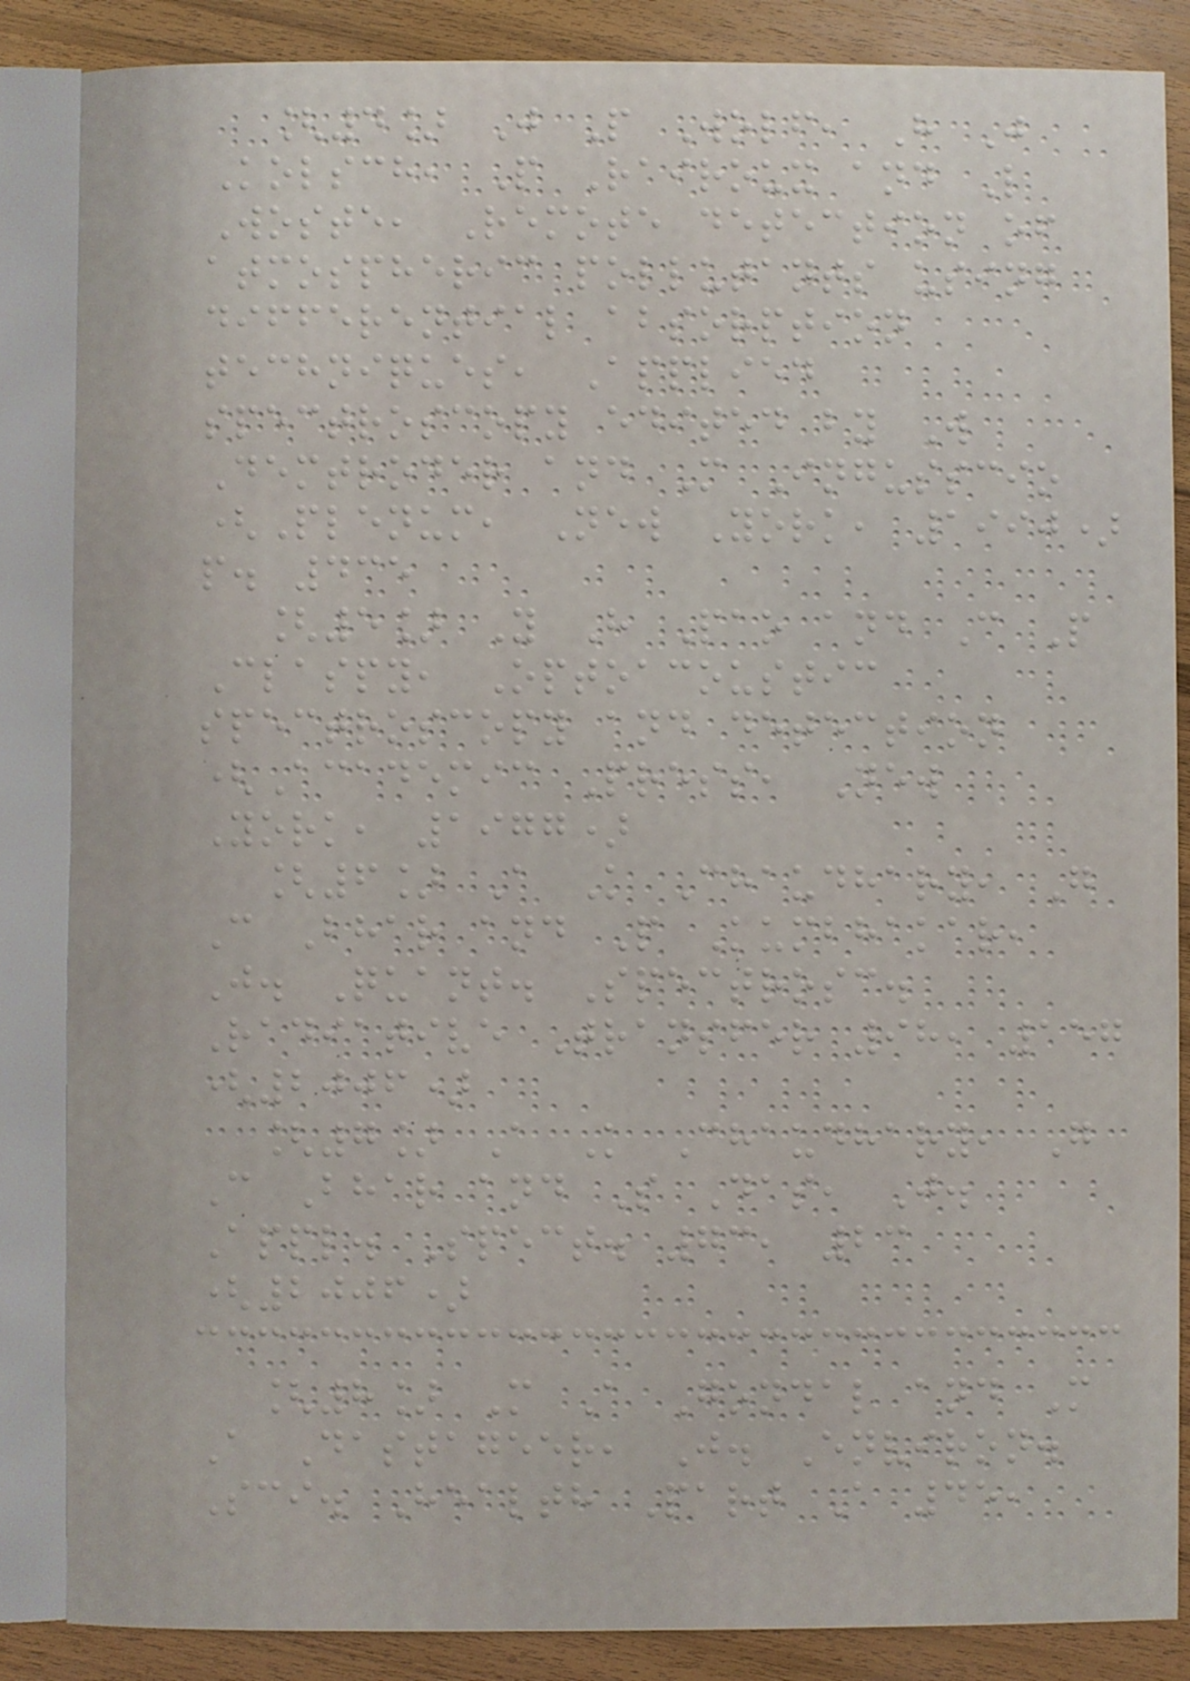[4] J P Wolf, H J
Kolsch, P Rairoux and L
Woste, Remote detection of
atmospheric pollutants using
differential absorption
techniques, Applied
spectroscopy edited by W
Demtroder and M Ingusscio
(Plenum, New York, 1990)
p. 435
[5] Y H Pao and C P
Claspy, Optoacoustic
spectroscopy and detection
(Academic Press, New
York, 1977)
[6] A K Chaudhary, G
C Bhar and P Kumbhakar,
J. Quant. Spectrosc.
Radiative Transfer 98, 157
(2006)
[7] A K Chaudhary, G
C Bhar and S Das, J.
Appl. Spect. 73, 23
(2006)
[8] M A Gondal and M
A Dastageer, J. Environ.
Sci. Health Part A 45,
